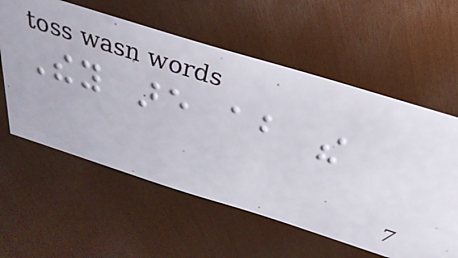They are about the
